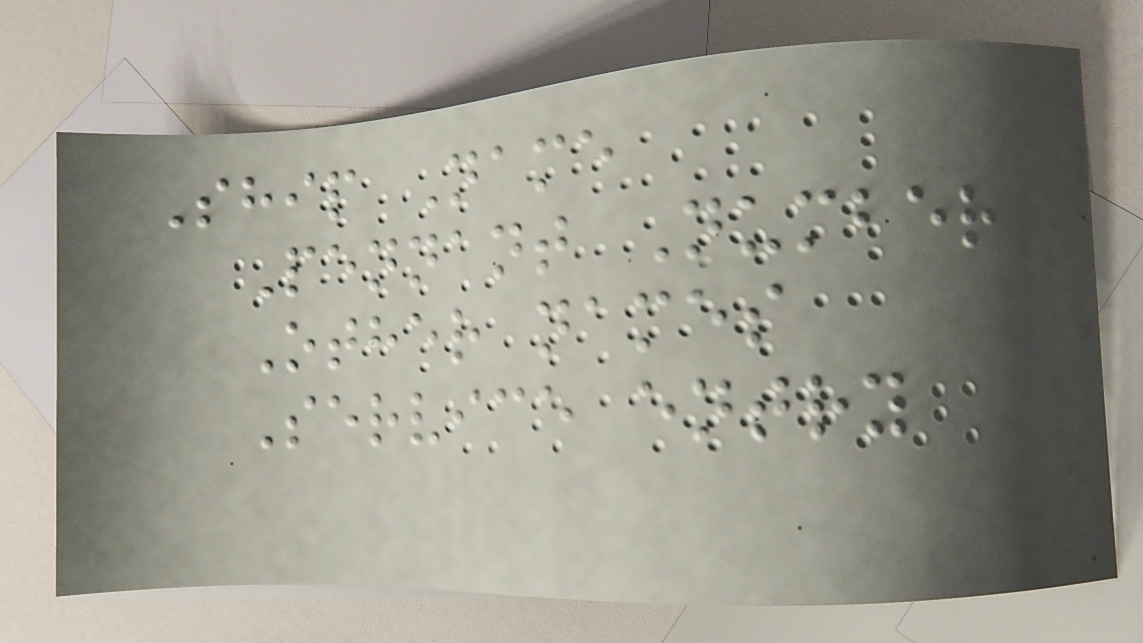Ship Name
Pennant Number
Other names
Service entry
